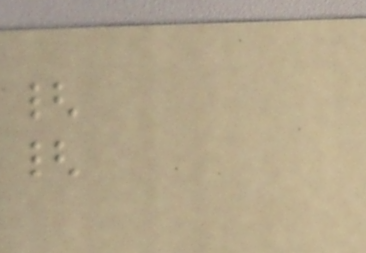{
{
